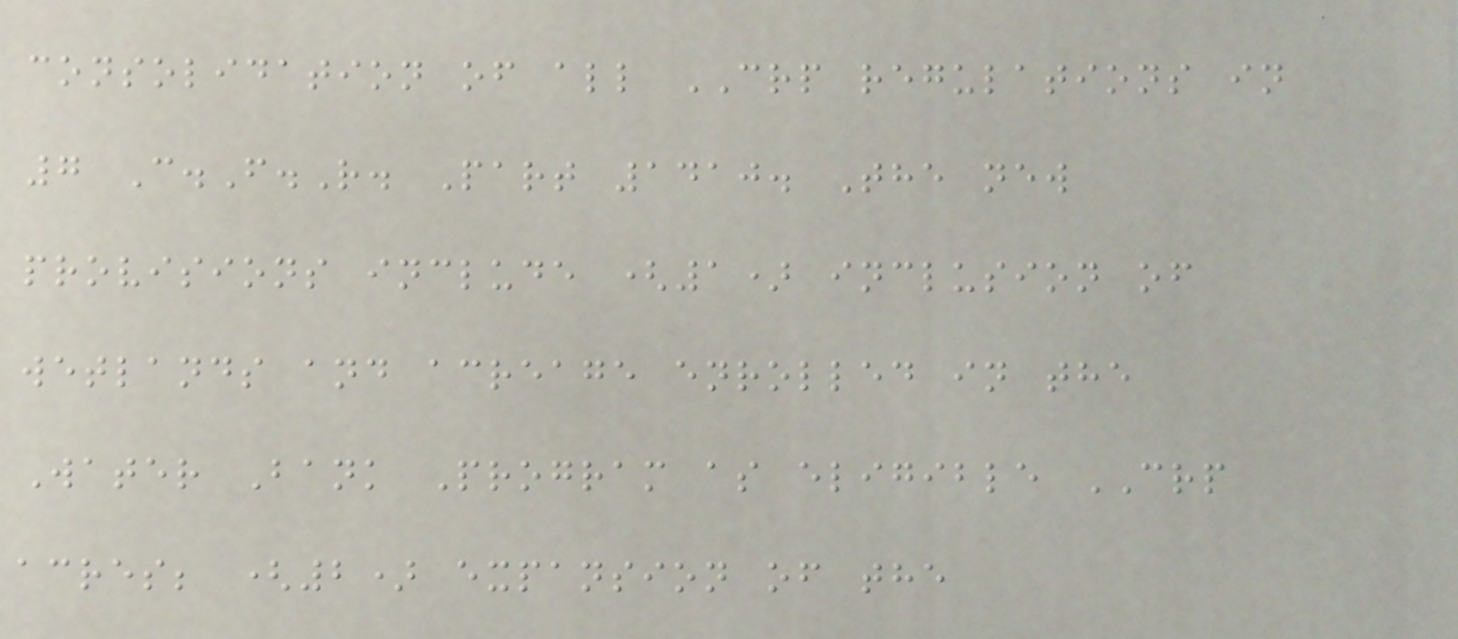consolidation of all CRP regulations in
7 C.F.R. Part 1410. The new
provisions include (1) inclusion of
wetlands and acreage enrolled in the
Water Bank Program as eligible CRP
acres; (2) expansion of the
